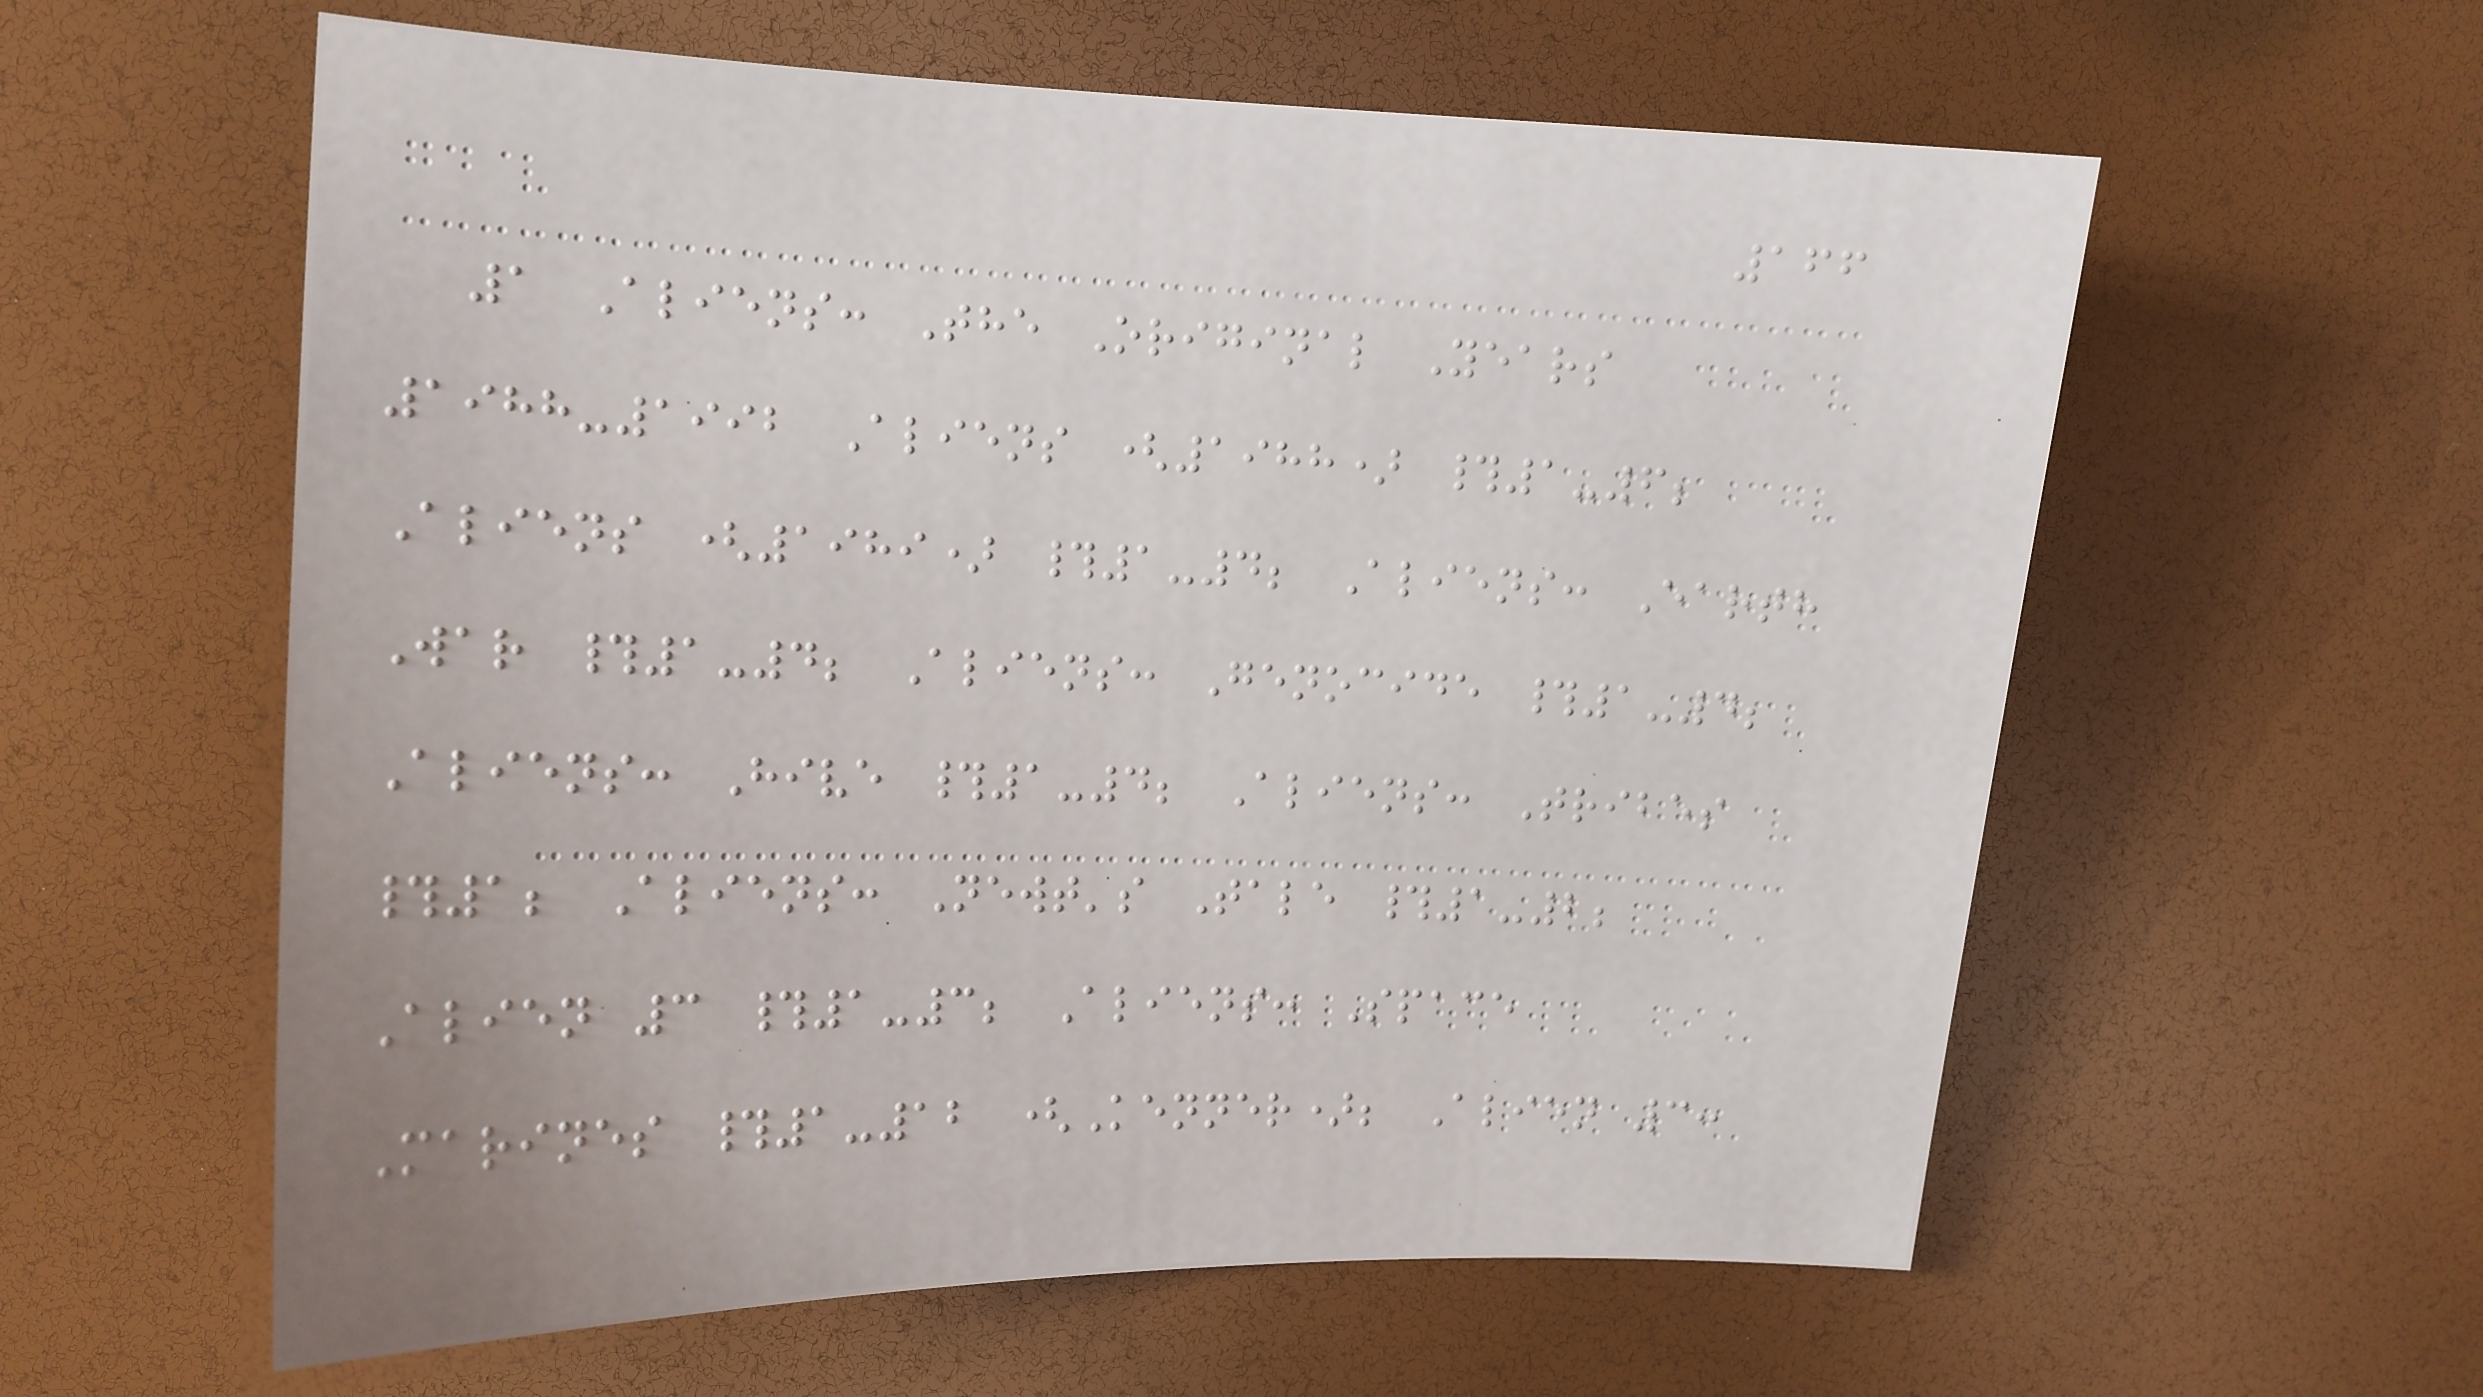166
1 Aliens: The Original Years
1988-1992 Aliens (1988) #1-6;
Aliens (1989) #1-4; Aliens: Earth
War #1-4; Aliens: Genocide #1-4;
Aliens: Hive #1-4; Aliens: Tribes
#1; Aliens: Newt's Tale #1-2;
Alien 3 #1-3; Aliens: Space
Marines #1-12 (Kenner); Alien 3:
